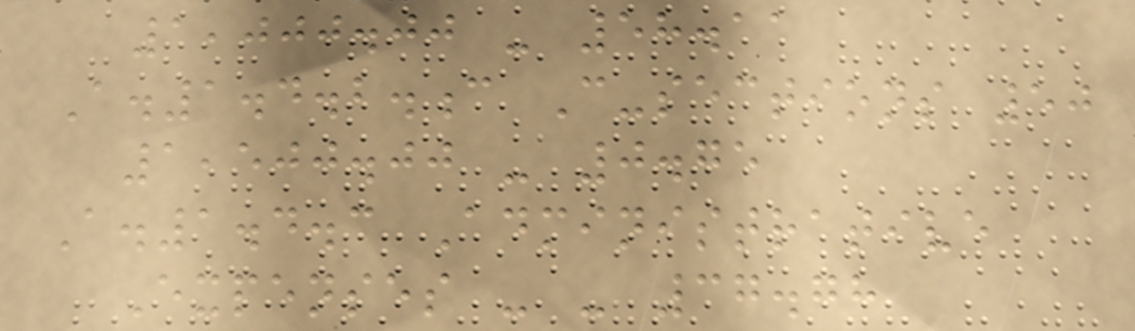1,000.00 - 58.11
A.1.4.2.c C-sections 50
1,500.00 - 0.75
A.1.4.3 Administrative
Expenses - - 37.78
